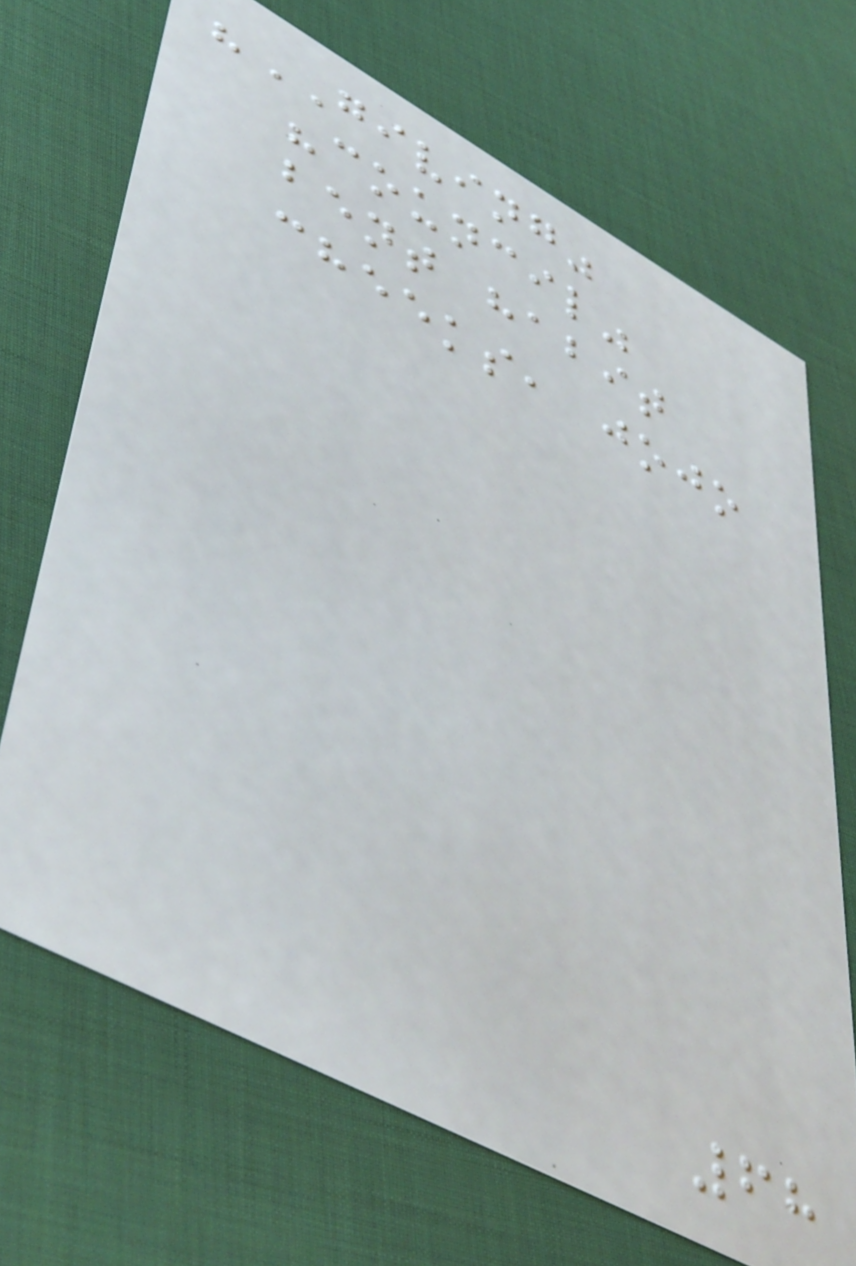"GIVING"
"council"
bent habit
cheeks, jojo
68
